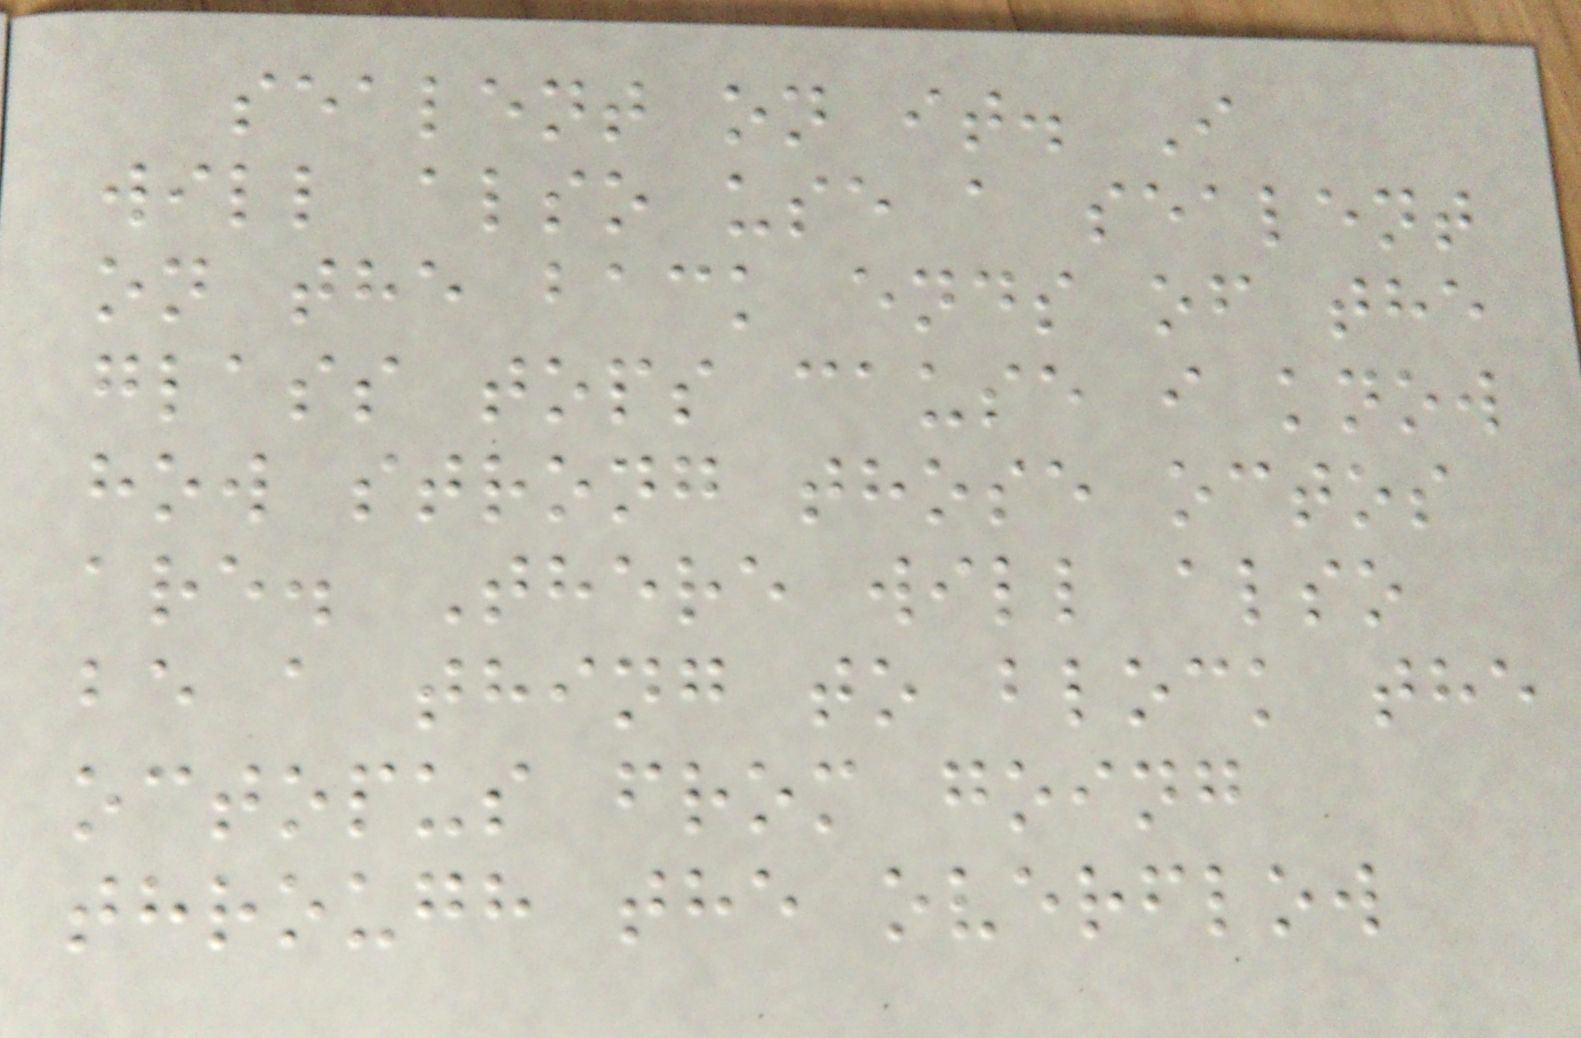sealent on it. I
will also use a sealent
on the back ends of the
glass tops cause i know
how strong those octos
are. There will also
be a thing to block the
octopus from going
through the overflow
